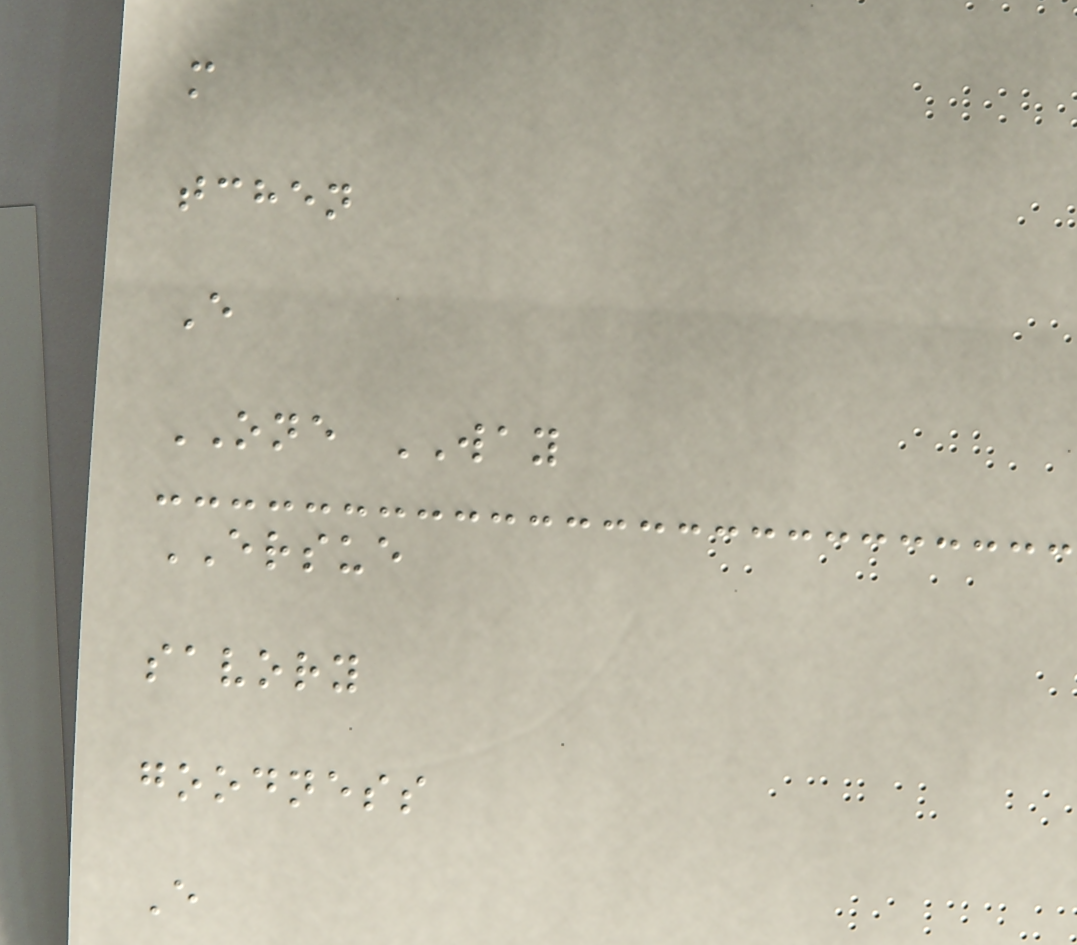m
tchen
E
ONE WAY
ERSUE
savory
goodness
E
